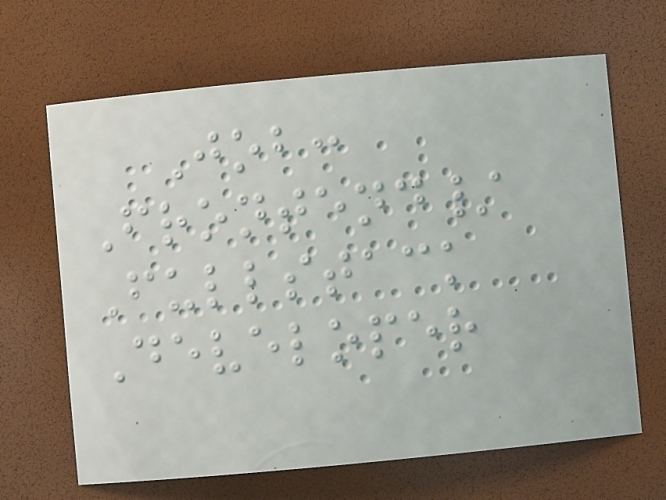Job:
Frontend/
Fullstack
Developer
